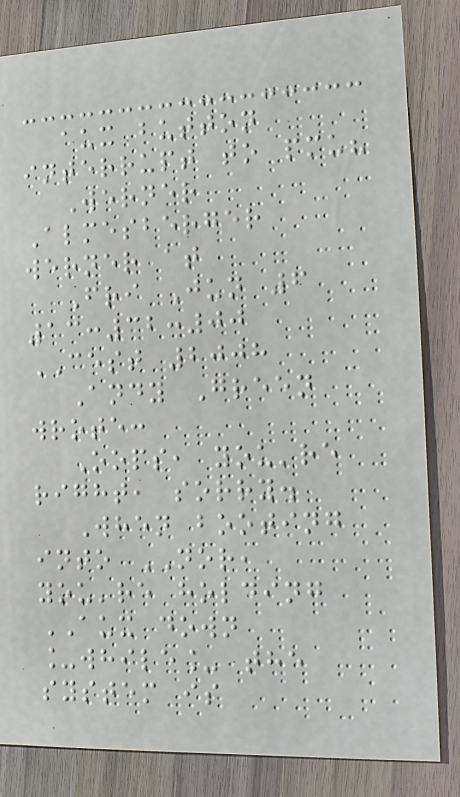aux button
interrupt to pmu?
Werner
Almesberger
werner at
Fri Jun 6
13:32:00
CEST 2008
Andy Green
wrote:
Oops, you're
right, sorry.
When booting
into NOR,
you're holding
AUX down
_while_ the
system is
